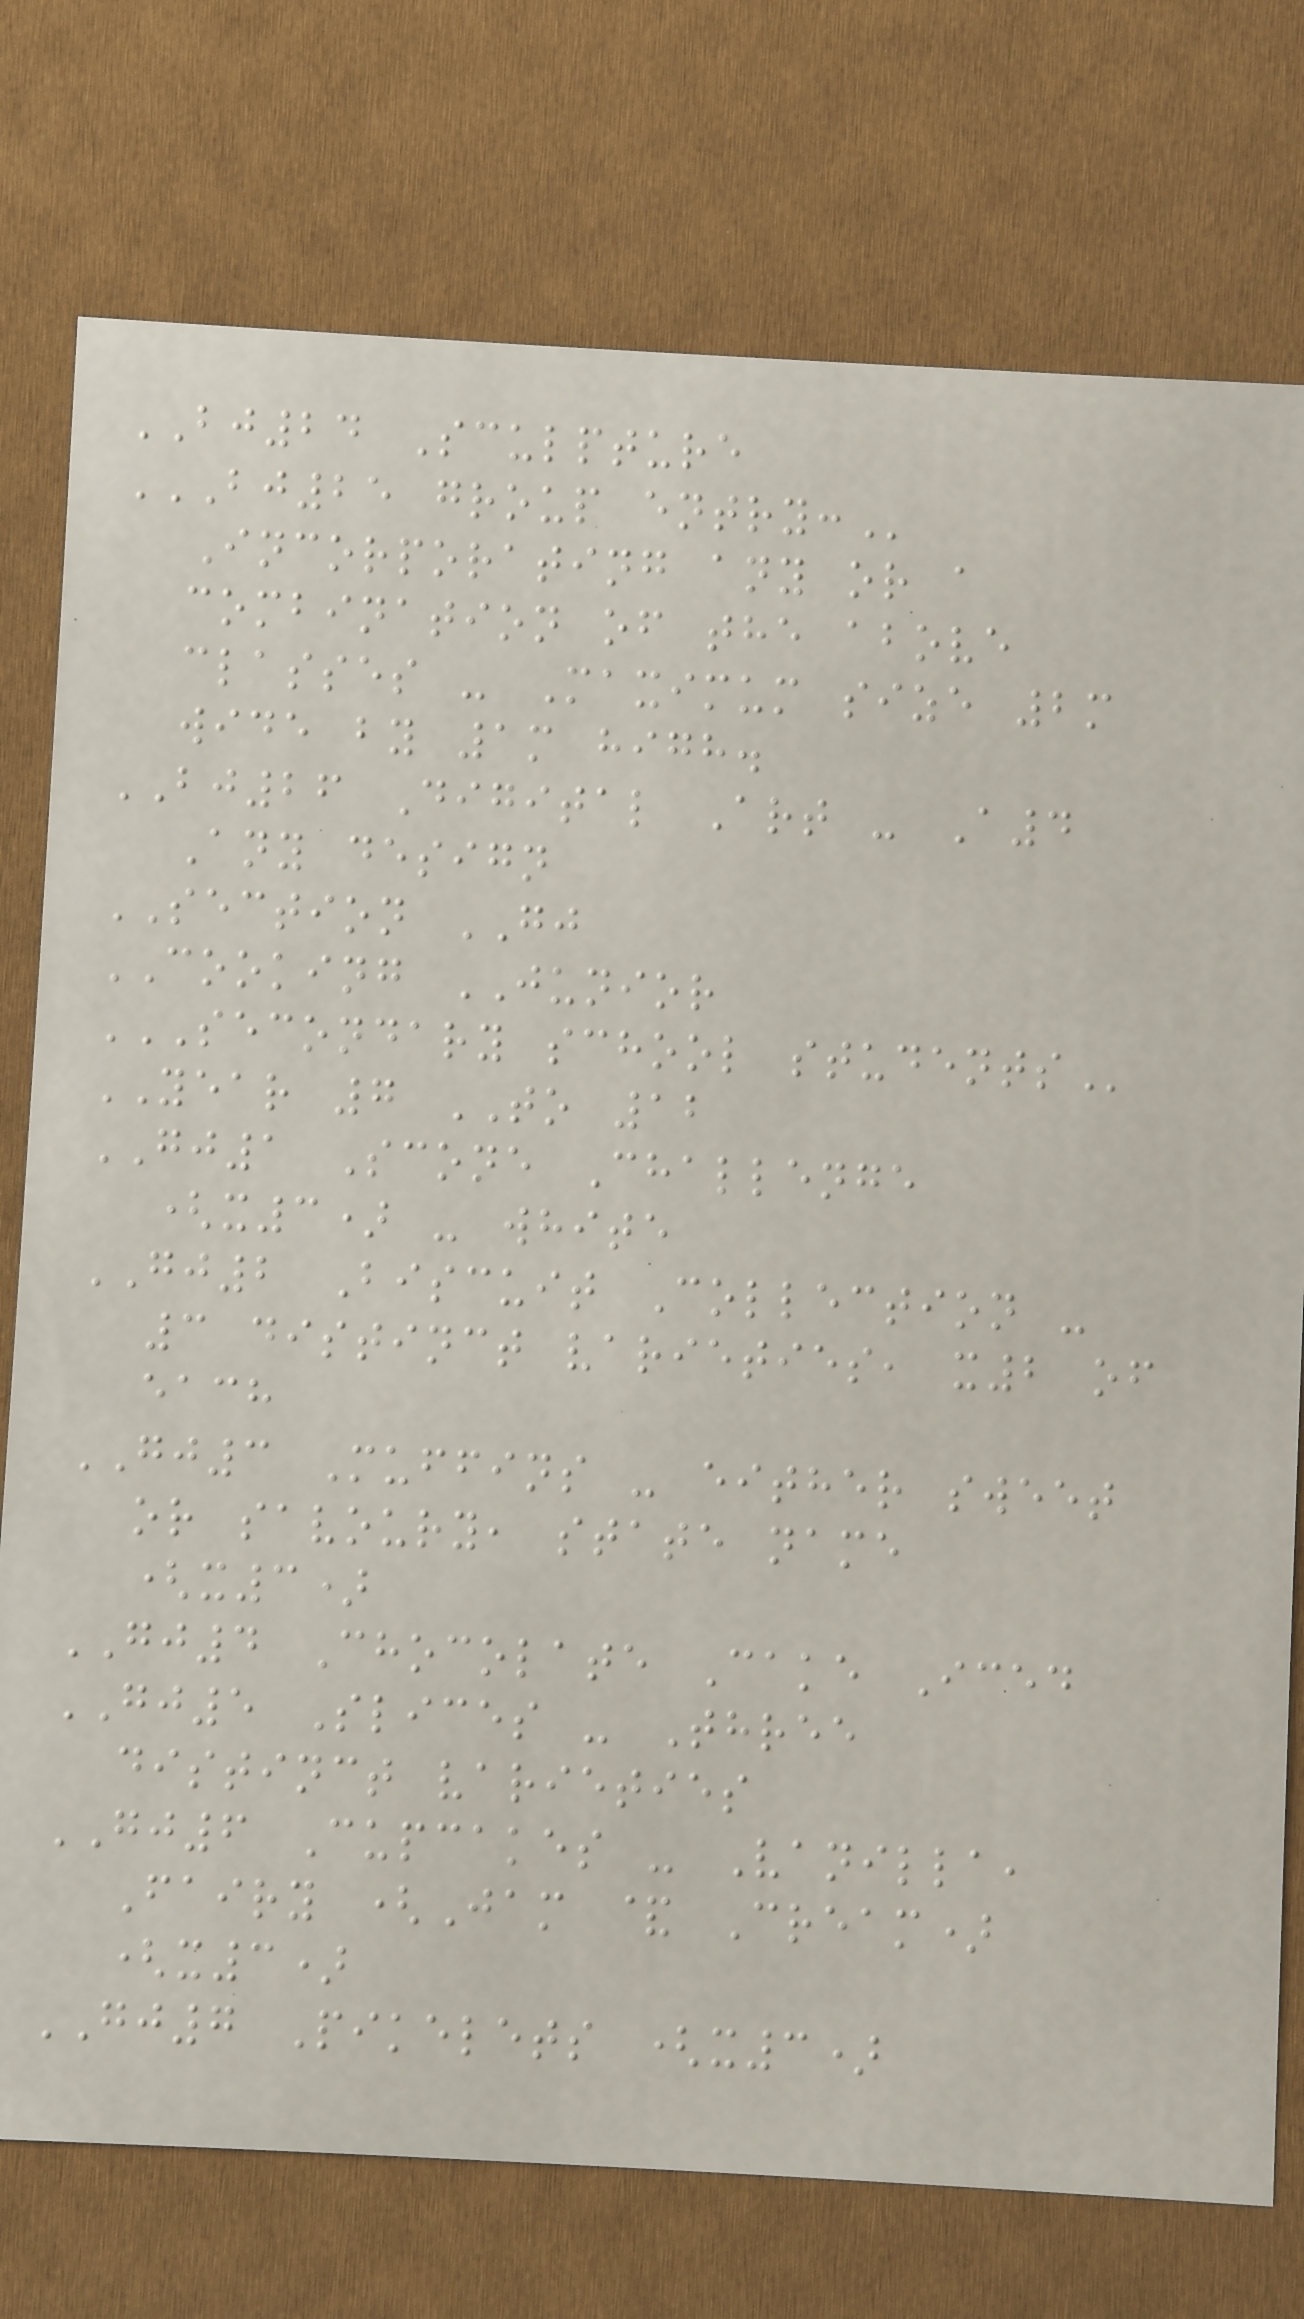BJ24 Sculpture
BJ25 GROUP ENTRY:
Incorporating any or a
combination of the above
classes - Maximum size 2m
wide by 1m high.
BJ26 Digital Art - A4
Any design
SECTION GJ
COOKING JUNIOR
SECONDARY SCHOOL STUDENTS
YEAR 7 TO 12
GJ1 Scone Challenge
(x3) - white
GJ2 Biscuit Collection -
3 distinct varieties, x2 of
each
GJ3 Muffins - either sweet
or savoury, state name
(x3)
GJ4 Chocolate Cake Iced
GJ5 Slices - Three
distinct varieties
GJ6 Cupcakes - Vanilla,
Fairy (Jam & Cream)
(x3)
GJ7 Pikelets (x3)
